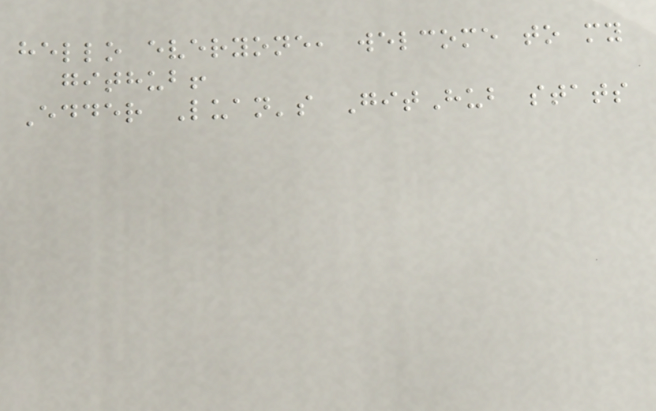hello everyone, welcome to my
github!
Edder Luan's GitHub stats
